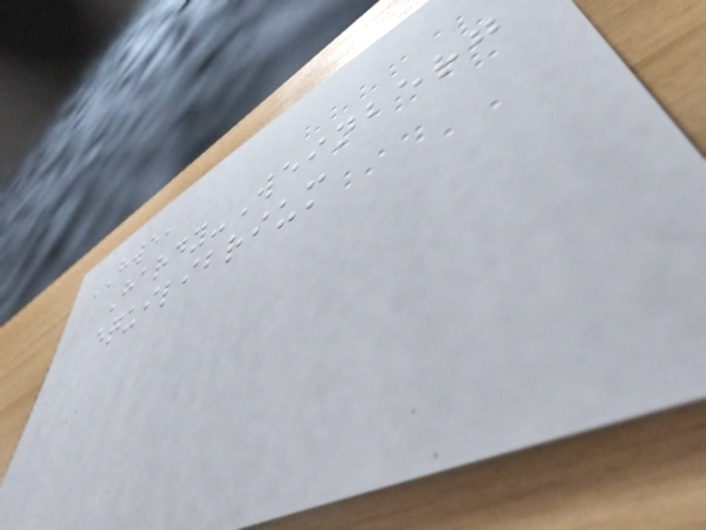HWE,
Hardy-Weinberg
equilibrium
